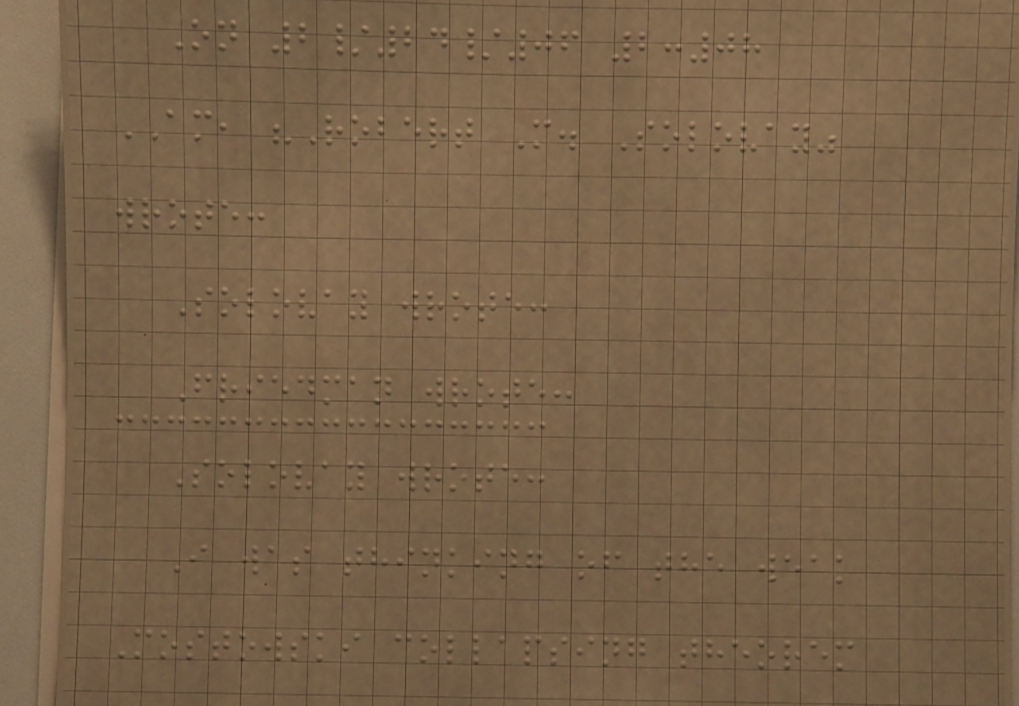On 2/24/06 2:08
AM, "Robert M. Solovay"
wrote:
Solovay wrote:
Friedman wrote:
Solovay wrote:
I was thinking of the weak
Mostowski collapsing theorem
